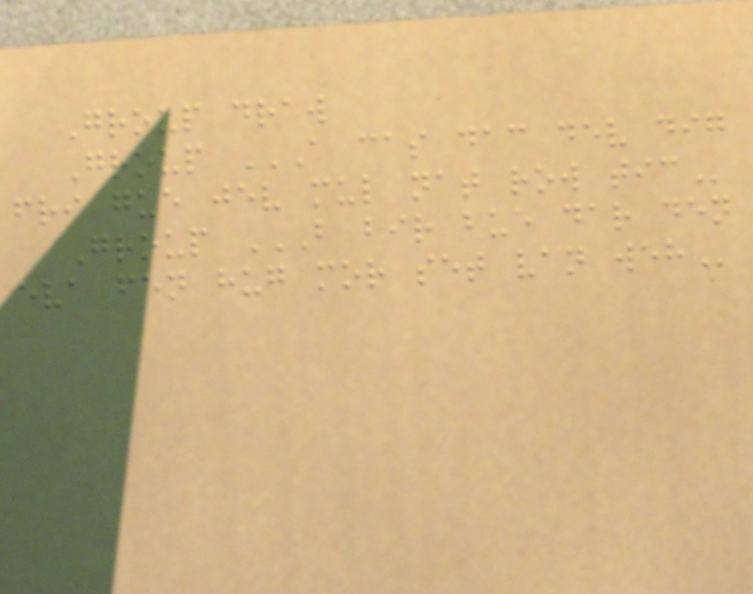Group draw
Group A CAS DAC DEV DIG
FRI GUE JEV MUL NAT ROW TIC
Group B BIR BUE DAR DEN
EVA FEN HUG MOR SET VAN WEH
